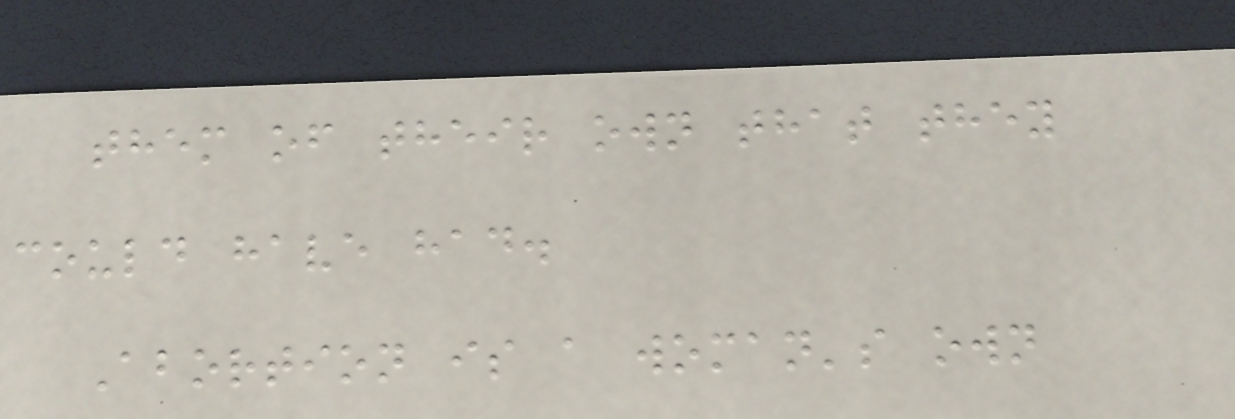them of their own that they
could have had.
Abortion is a woman's own
